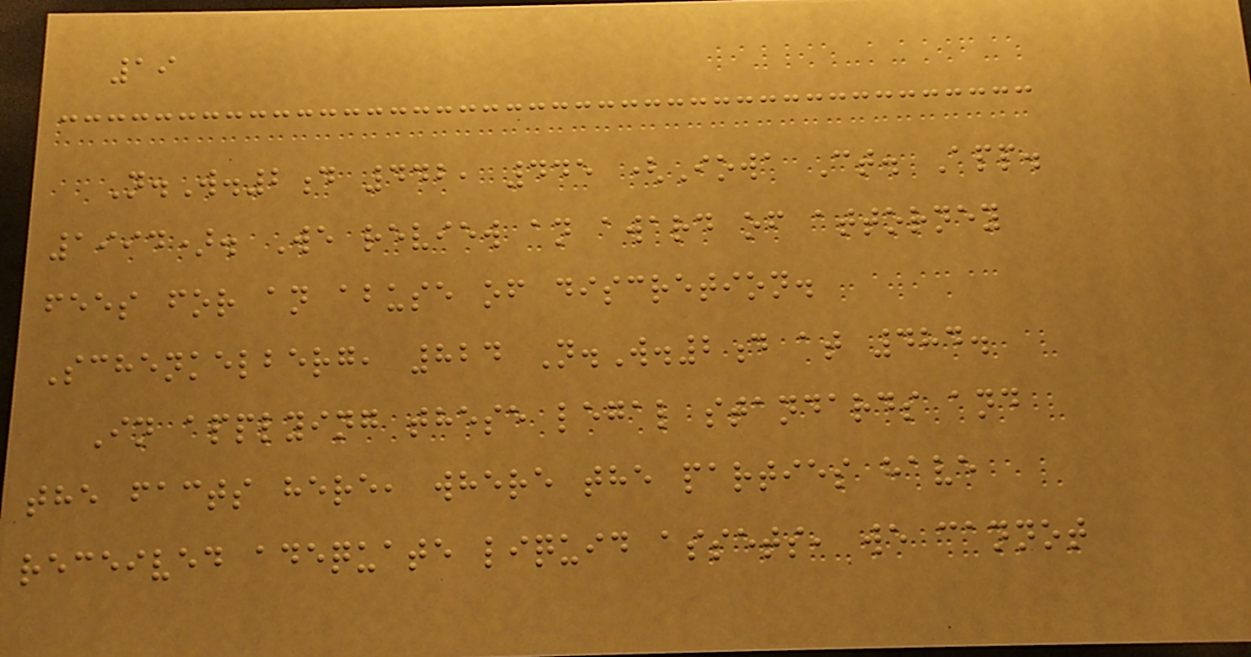19
N.W.2d 442, 445 (Iowa Ct. App.
1994). We review an award of attorney
fees for an abuse of discretion.
Schenkelberg, 824 N.W.2d at 484.
In applying these legal standards and
the facts here, where the parties have
received adequate liquid assets, we cannot
